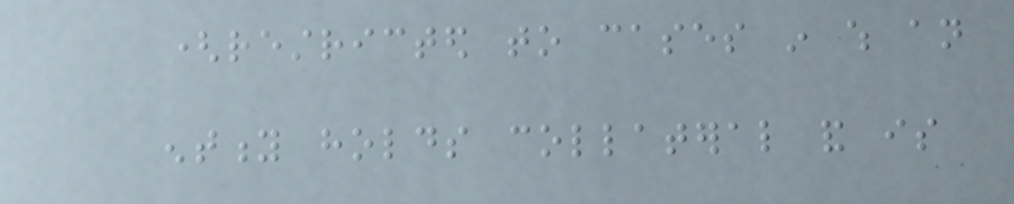(restricted to cases in which an
entity holds collateral and is
